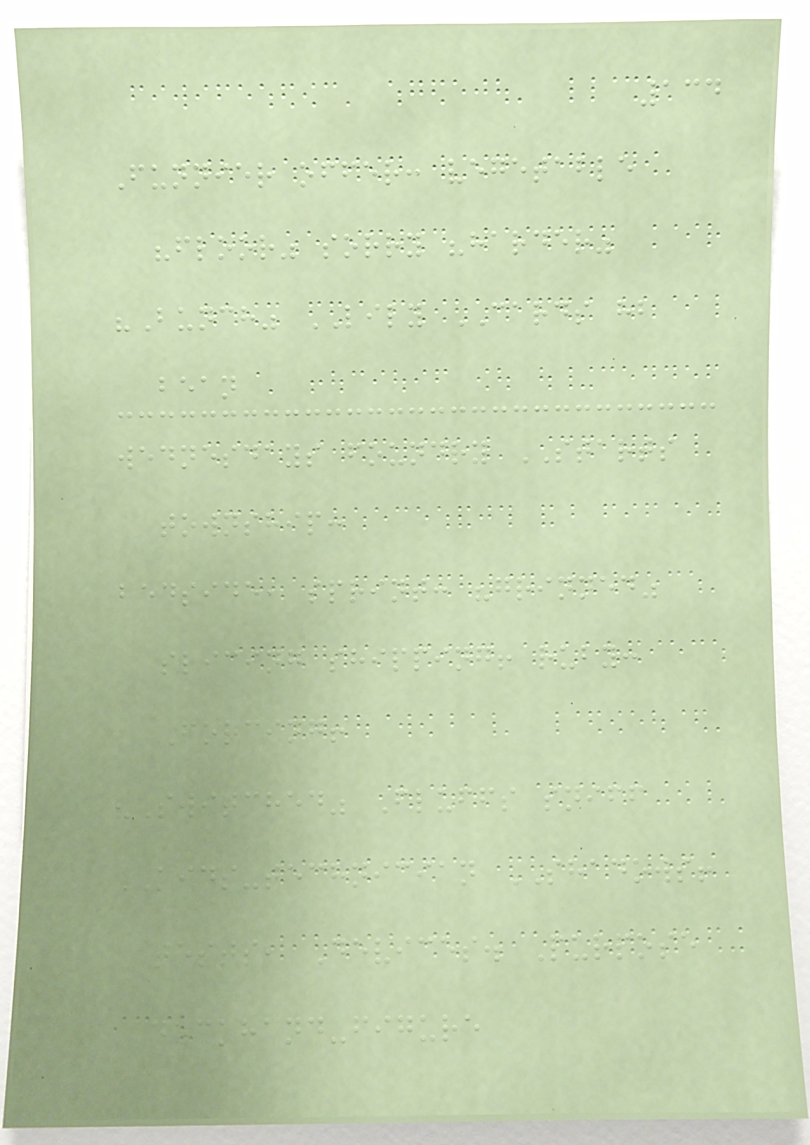134
Funnier offer: vegetable
"floor" sorry "harder"
"Bunch" LILY CARDS hb
bean
wednesdays foundry STARTS
township:
bedside, sprint: "grinned"
slicing shipping! ruby:
Forcing!
"Switched" Fluffs sniff
KIDS-technician SHADOWS!
tests, Devices. Purpose
deckhand-figure
